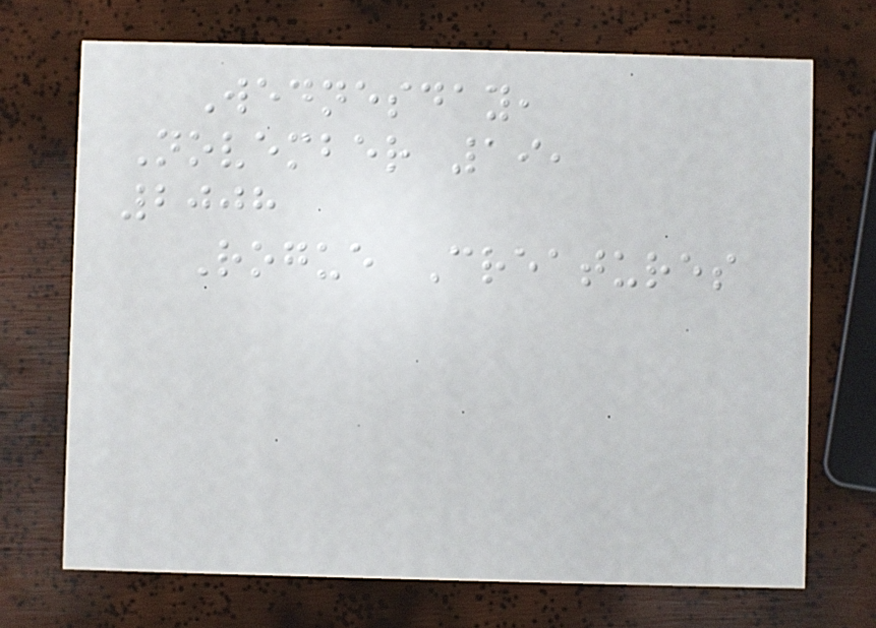Wednesday,
November 19,
2008
Rogue Creatures
